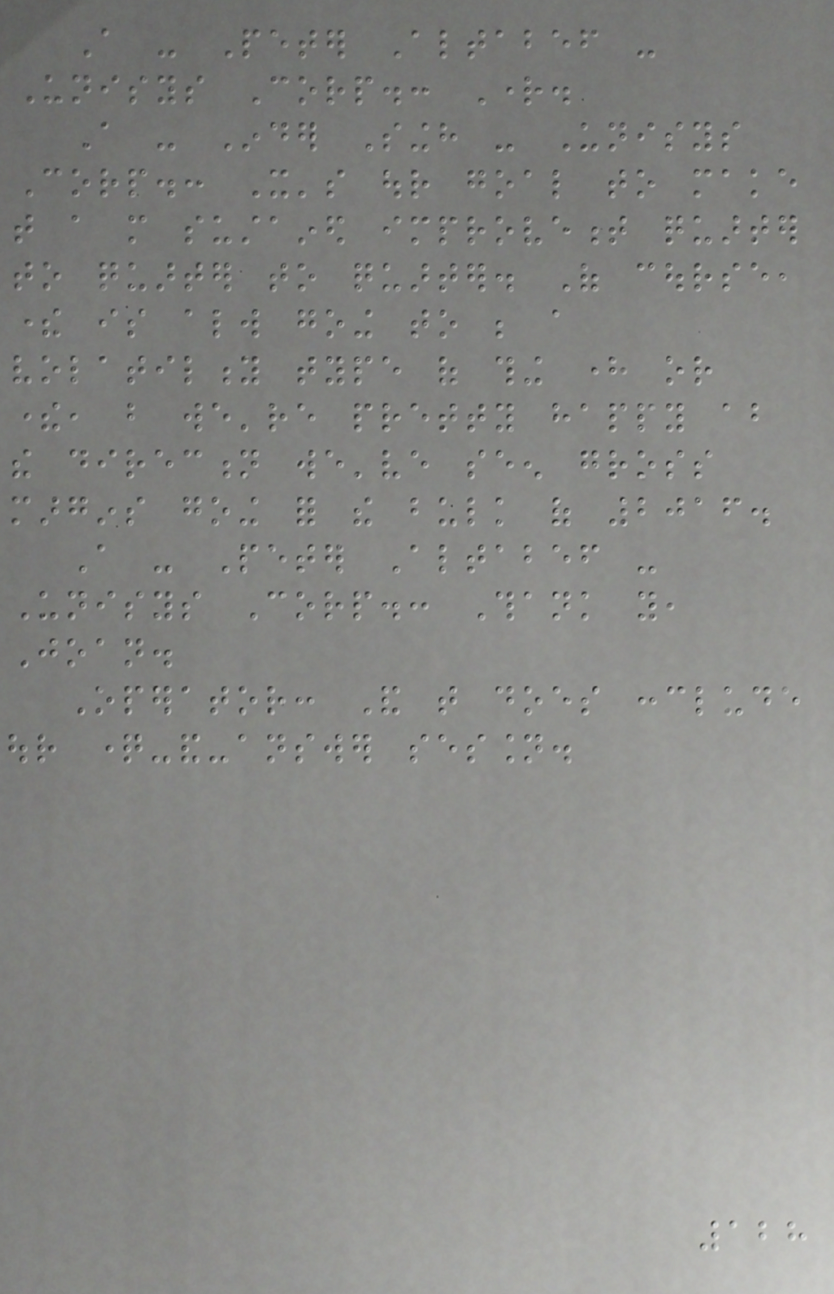A - Peter Altabef -
Unisys Corp.: Right.
A - Inder Singh - Unisys
Corp.: It's our goal to make
that a more sustained improvement quarter
to quarter to quarter. Of course,
there is always going to be a
volatility type of thing here or
there, but we're pretty happy about
the direction we've seen gross
margins going for the bulk of 2016.
A - Peter Altabef -
Unisys Corp.: Thank you,
Joan.
Operator: And that does conclude
our question-and-answer session.
128
